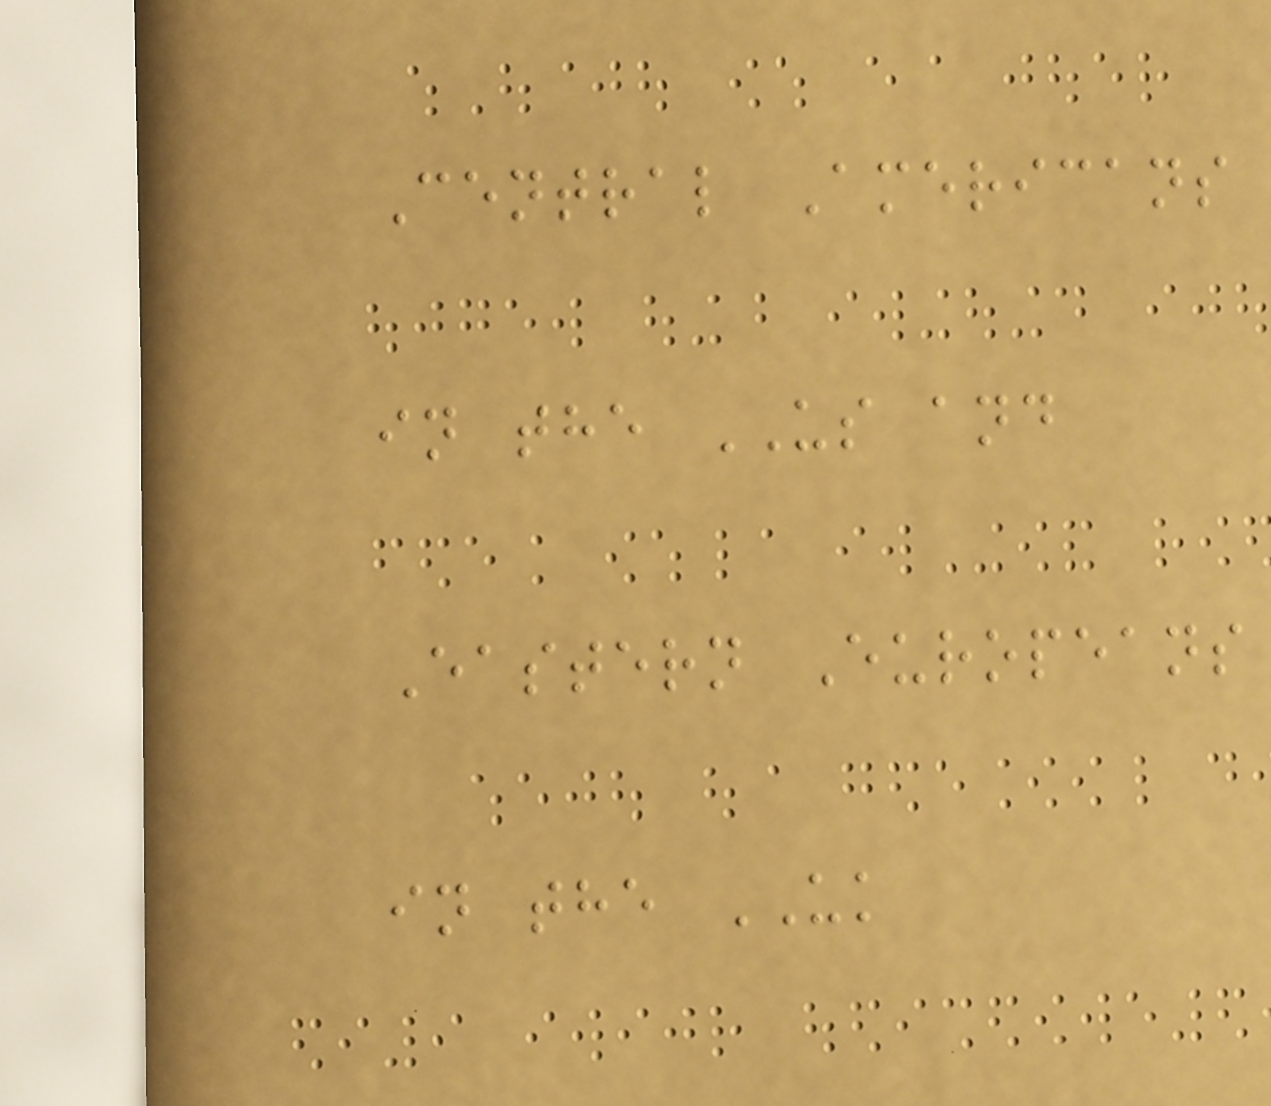Central Americans
in the US and
Eastern Europeans
in the UK
